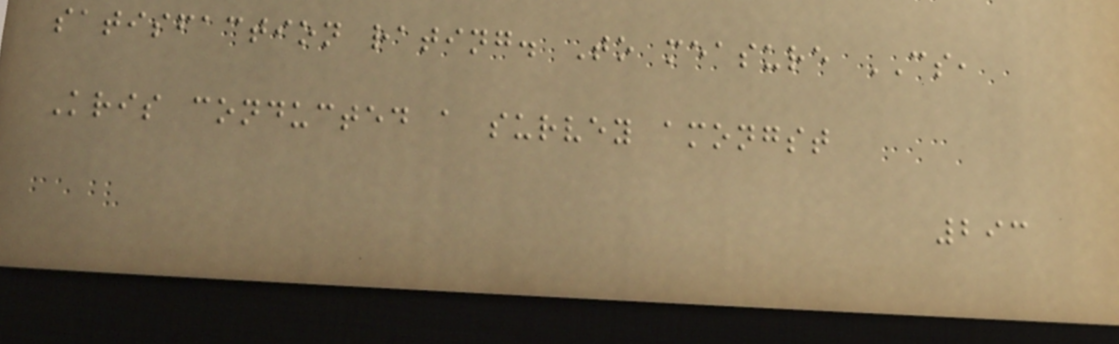satisfaction rating. To measure CS,
Kris conducted a survey amongst
293
